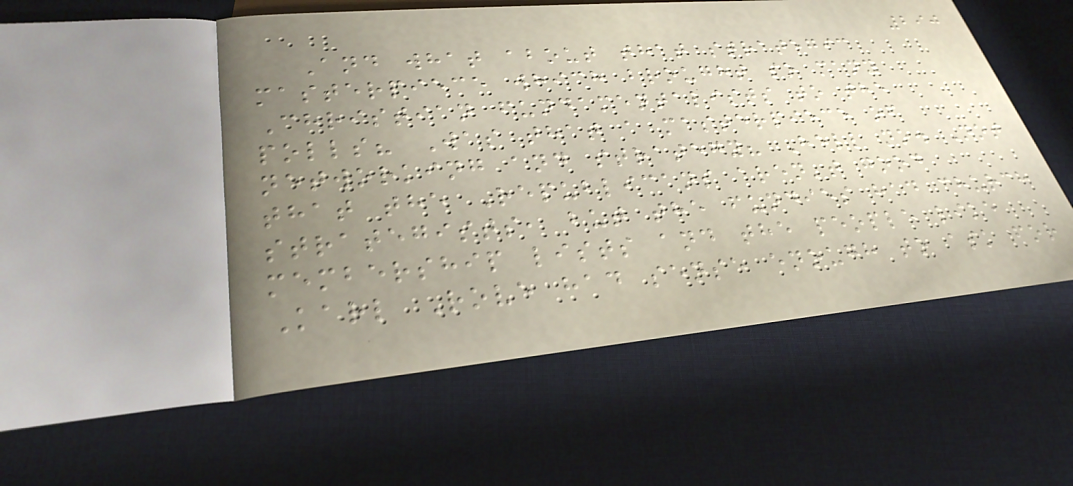290
And what about that strategic
masterpiece which brought so many
Christian fundamentalists to the
polls? Was that a masterpiece of
networking and strategy? Hell no. Not
that the Republicans aren't good
strategists, but the fundies had church
membership lists and the people like
Karl Rove had sense enough to ask for
